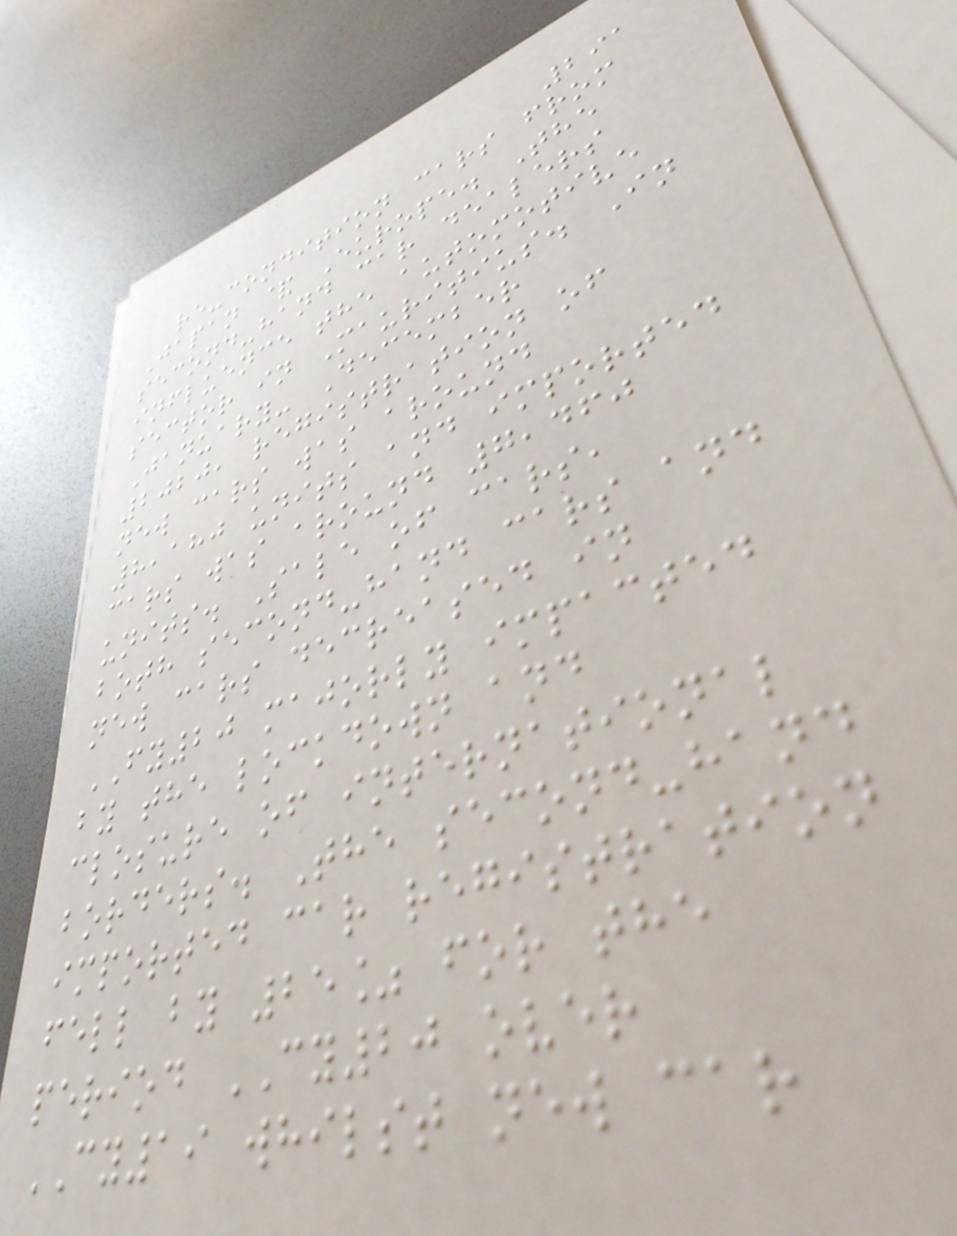291
re-condition cars from
Japan & Europe. The
second-hand car dealers
influence the automotive
sector in Mauritius. In
January- December
2020, registration of
new cars was around
8,180 units and imported
cars was around 7,460
units. Sale of cars,
both second-hand cars and
new cars decreased in
FY20 majorly impacted
by the lockdown and
closure of international
borders. The second-hand
imported car registration
fell by 25% for the
period CY20 over
CY19 whilst new car
